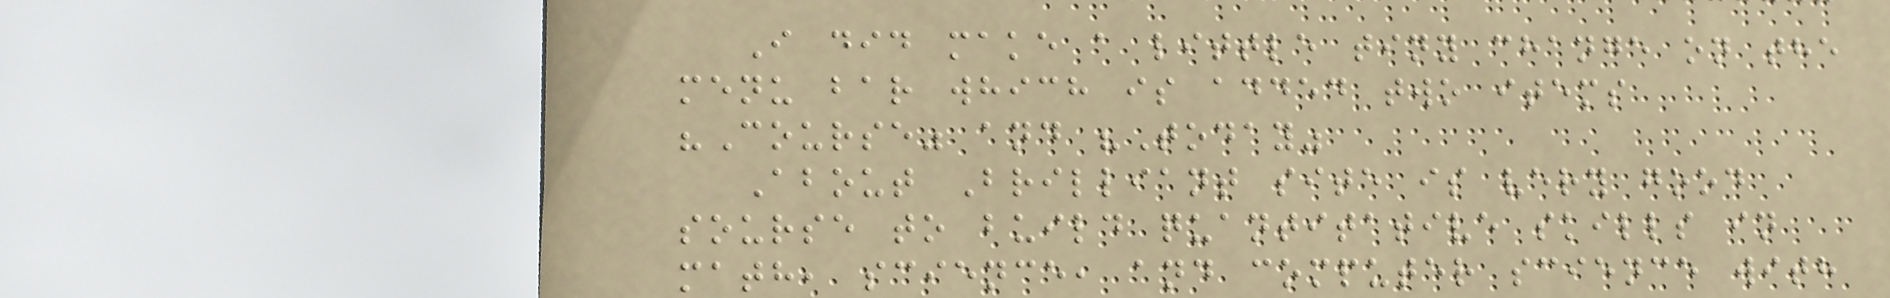I did make a little tiny change on the
menu bar which is added two items
"Course" and "Today"
About Brilliant site is very good
sourse to build quantitative skills in
math, science, and computer science with
